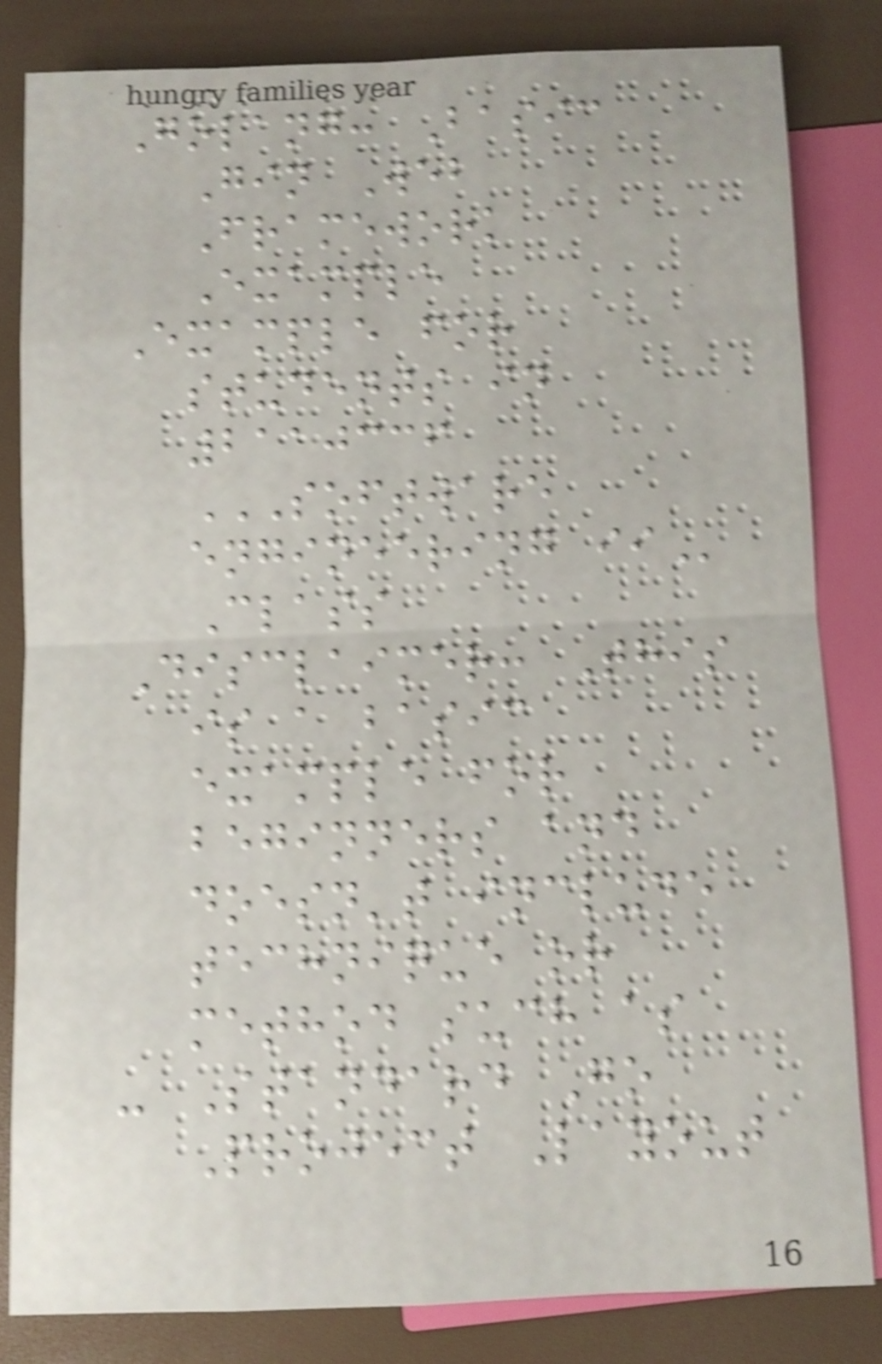Golang: Basic
Gin Web
Framework
Example
Example for
students in
2110336
SOFTWARE
ENGINEERING II
Class
Disclaimer: This
is a basic
example for
beginners and
doesn't include
technique or
method such as
- Standard Go
Project Layout
